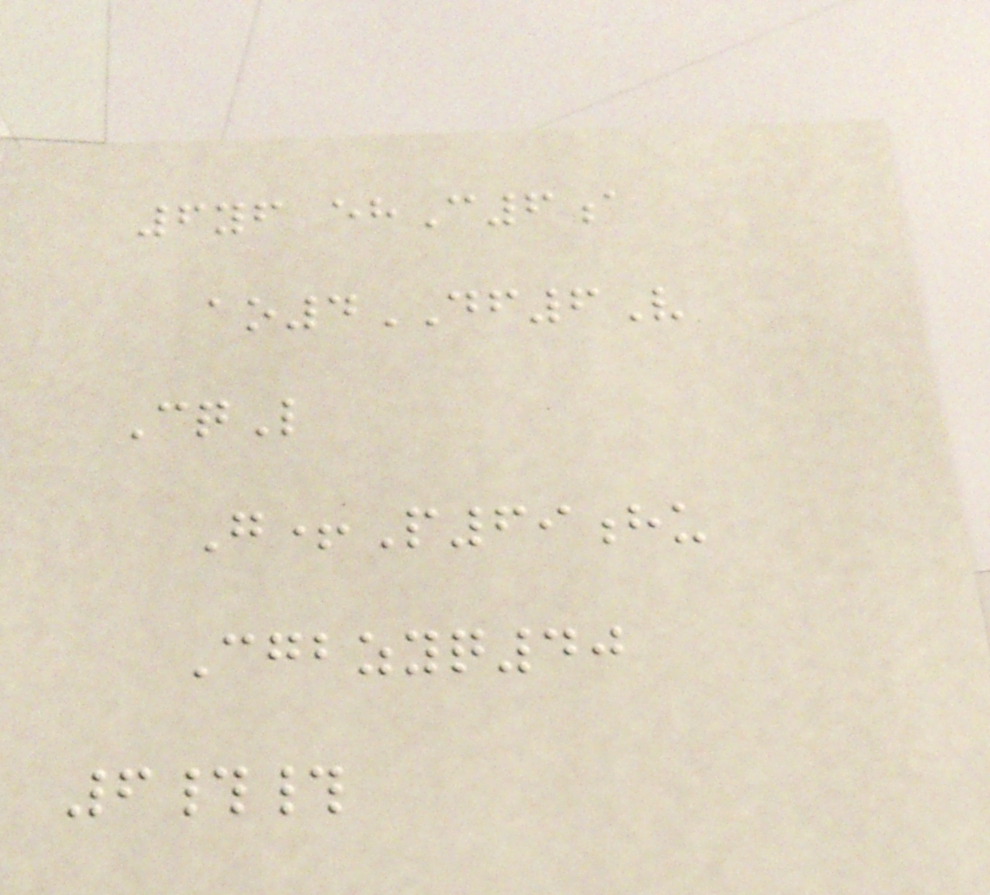6yf ehC6a
ao4DF6V
CqL
G+P69hu
Cgbzyq40
6##
